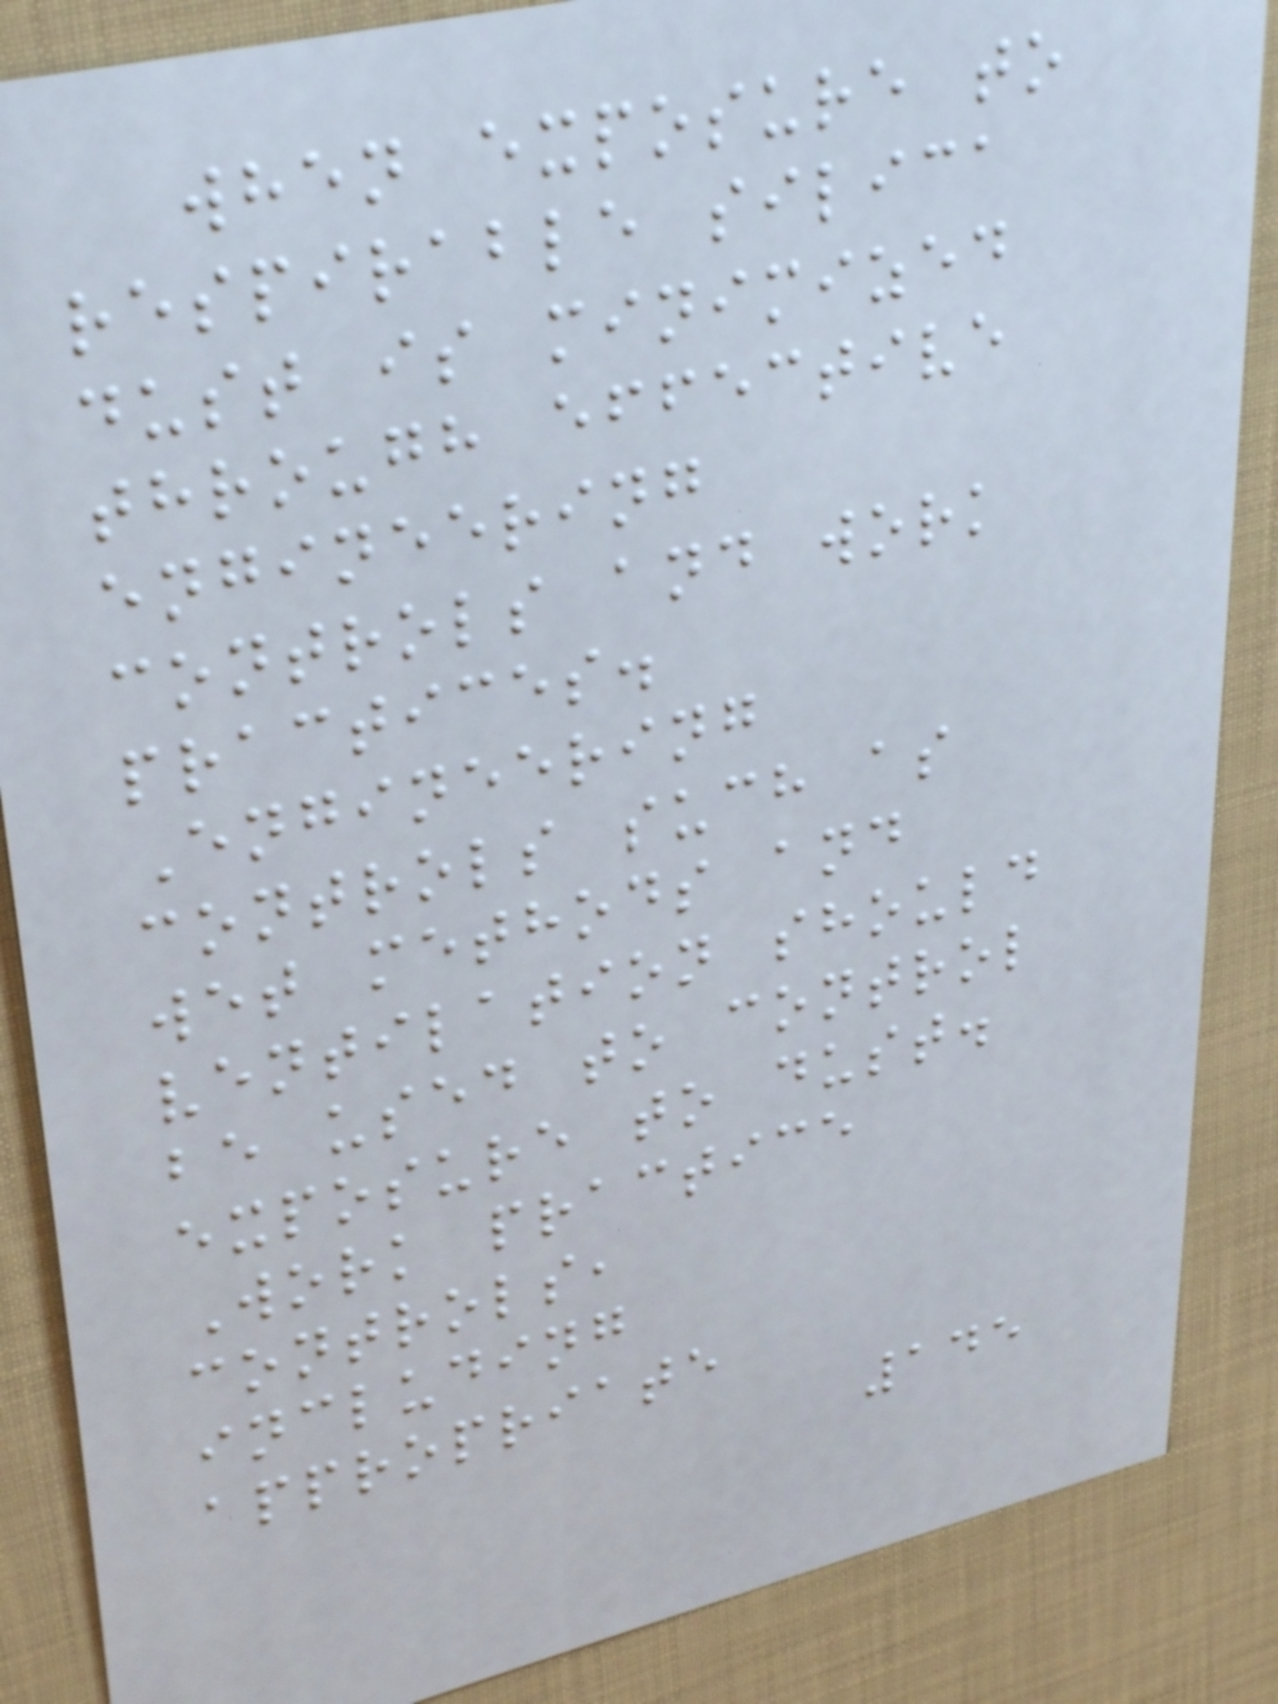when exposure to
respirable silica
dust is minimized
through effective
engineering
controls and work
practices.
Engineering
controls such as
wet methods and
ventilation should
be used to control
exposure to dust.
Work practice
controls,
including
appropriate
145
